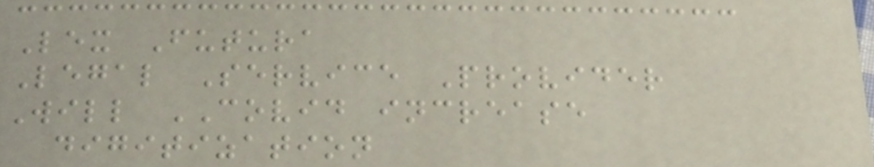Lex Futura
Legal Service Provider
Will COVID increase
digitization
